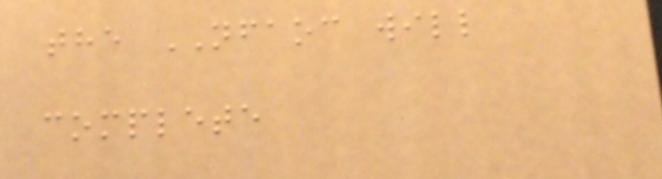the NFAOC will
complete
